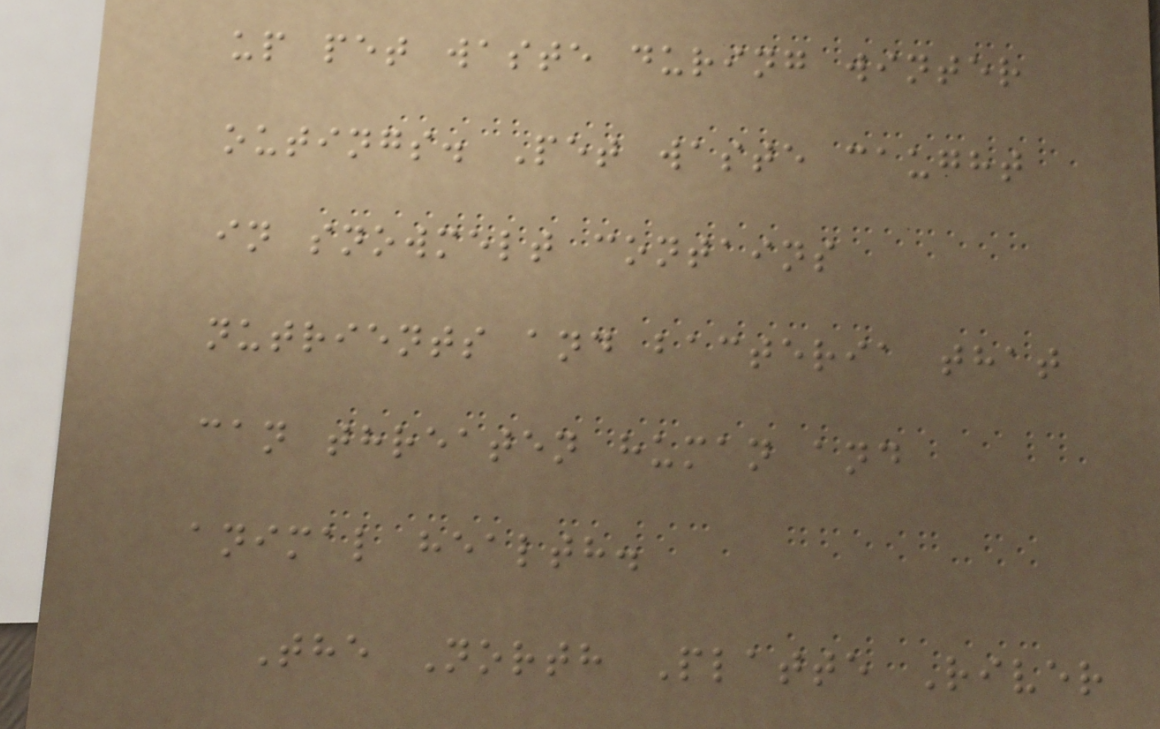up pet waste during winter
outings. Pet waste caught
in snowmelt contains
nutrients and bacteria that
can threaten human and
animal health.
The North Platte River
